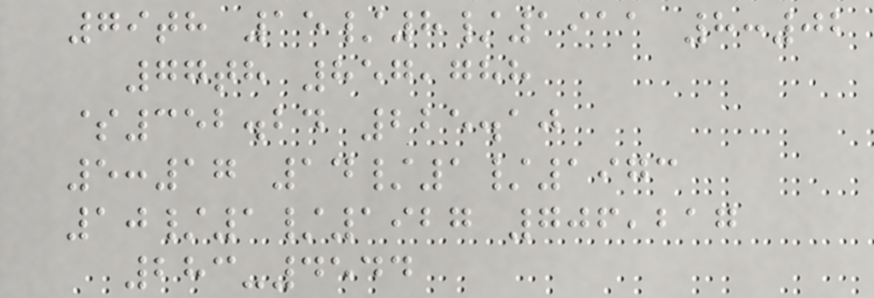79th 15/8/1911 8:02
77th 857,788
$352.24 225.10
5:17 14/1/1973
10/1/1927 706,217
283-4544
